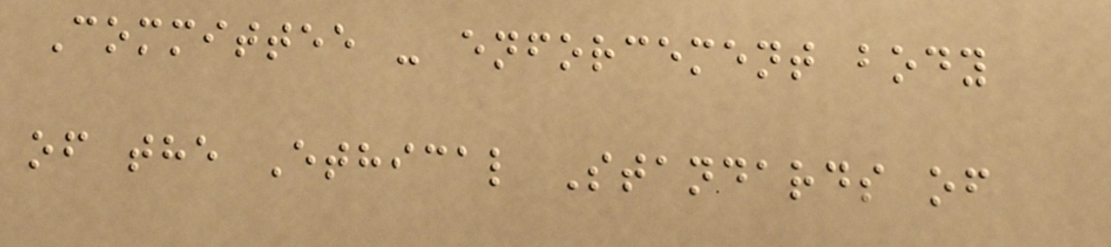Committee - enforcement body
of the Ethical Standards of
